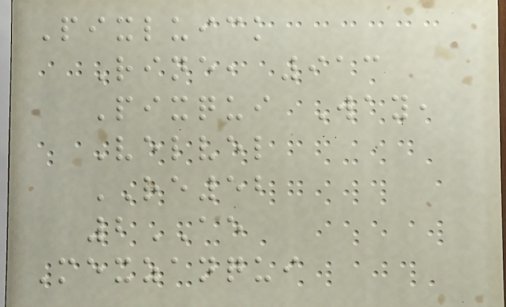Pixluick
Rine, 913
Pixqui Way,
Velvel
RE52
2AE
Mexzanqui
